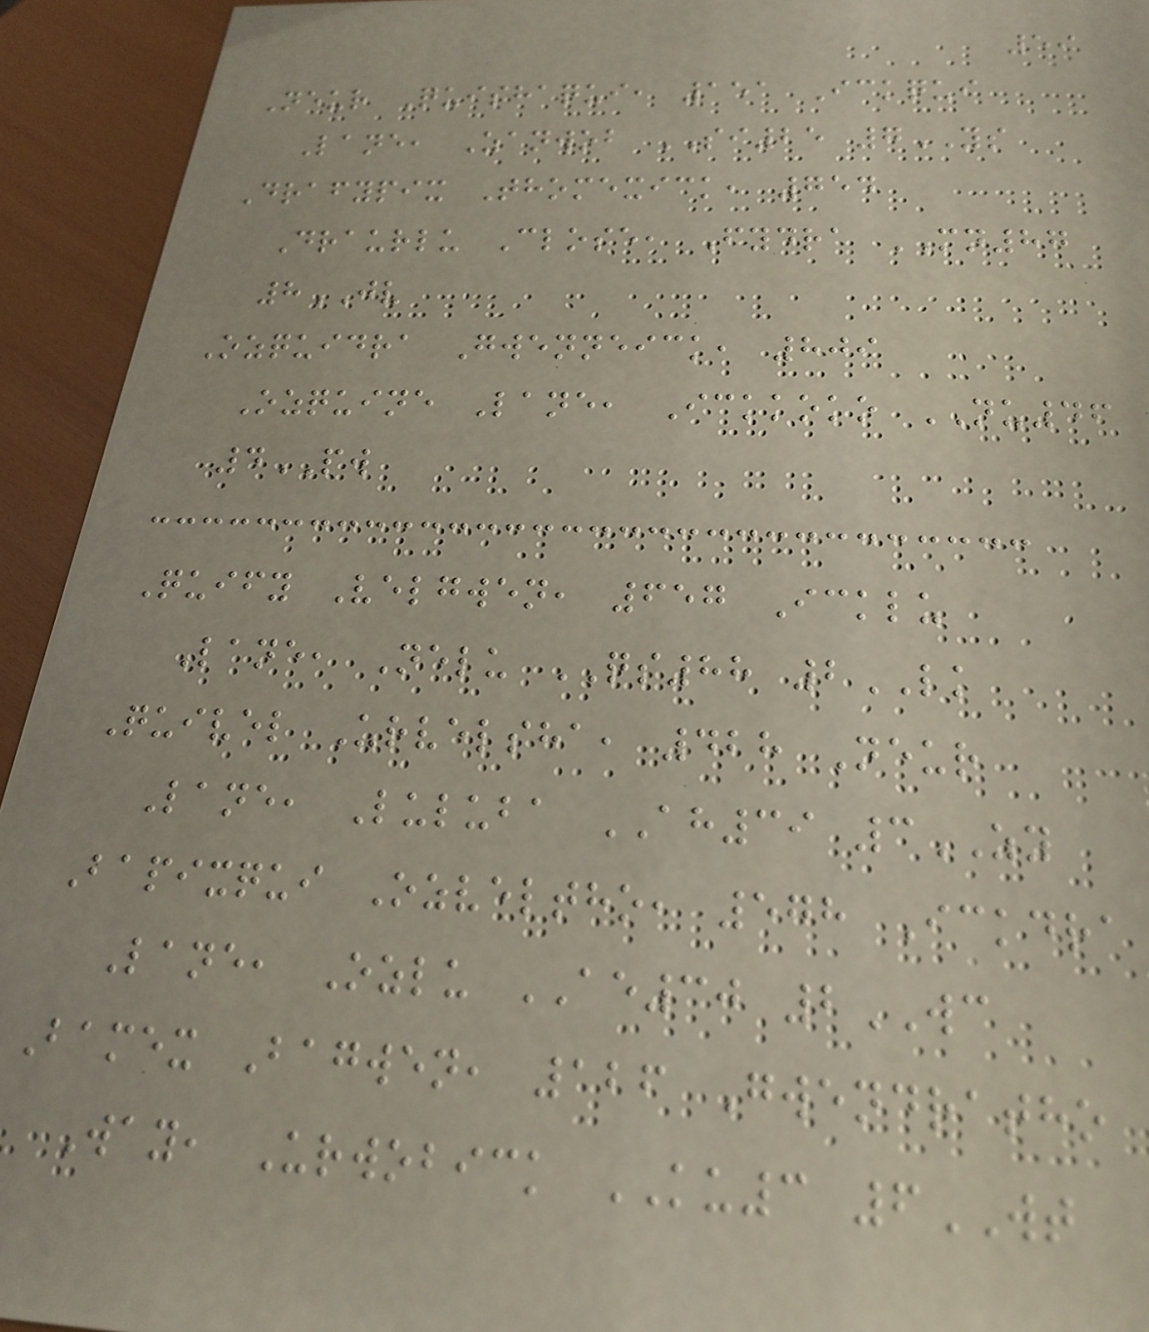59
Neur Quishaqui, 151 Ickqui
Lane, Zanwob SI25 7YS
Drafypix Thomexick, 754
Draurlu Close, Fydra MN87
8JV
Ozquidra Gwenneick, 809
Ozquine Lane, Ickkoko NU46
4PW
Quify Velgwen, 657 Icklu
Lane, Nelu QS88 2LK
Quivel Urvelsha, 428 Neur
Lane, Luluba AH39 3ZY
Bapixqui Ozveltho, 578 Ickdra
Lane, Ozlu AE30 2WC
Bamex Bagwen, 126 Gwendratho
Way, Urwobick KU3 6WT
